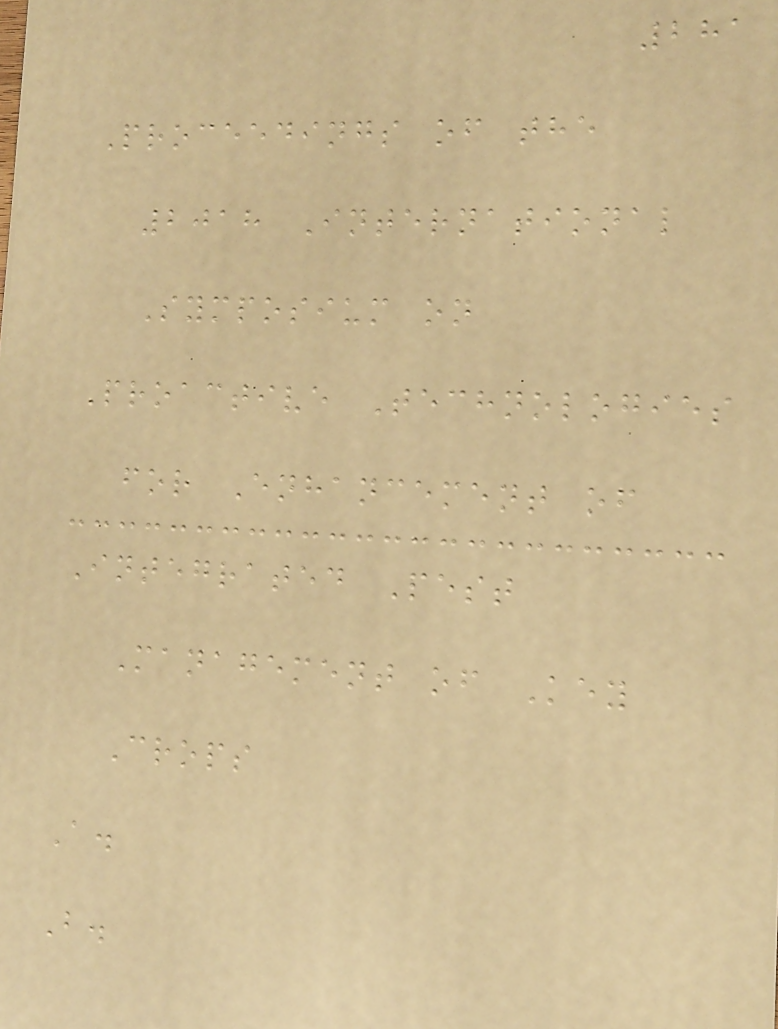281
Proceedings of the
2018 International
Symposium on
Proactive Technologies
for Enhancement of
Integrated Pest
Management of Key
Crops
A.
B.
